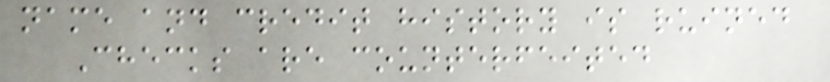name and credit history is ruined
Checks are counterfeited
